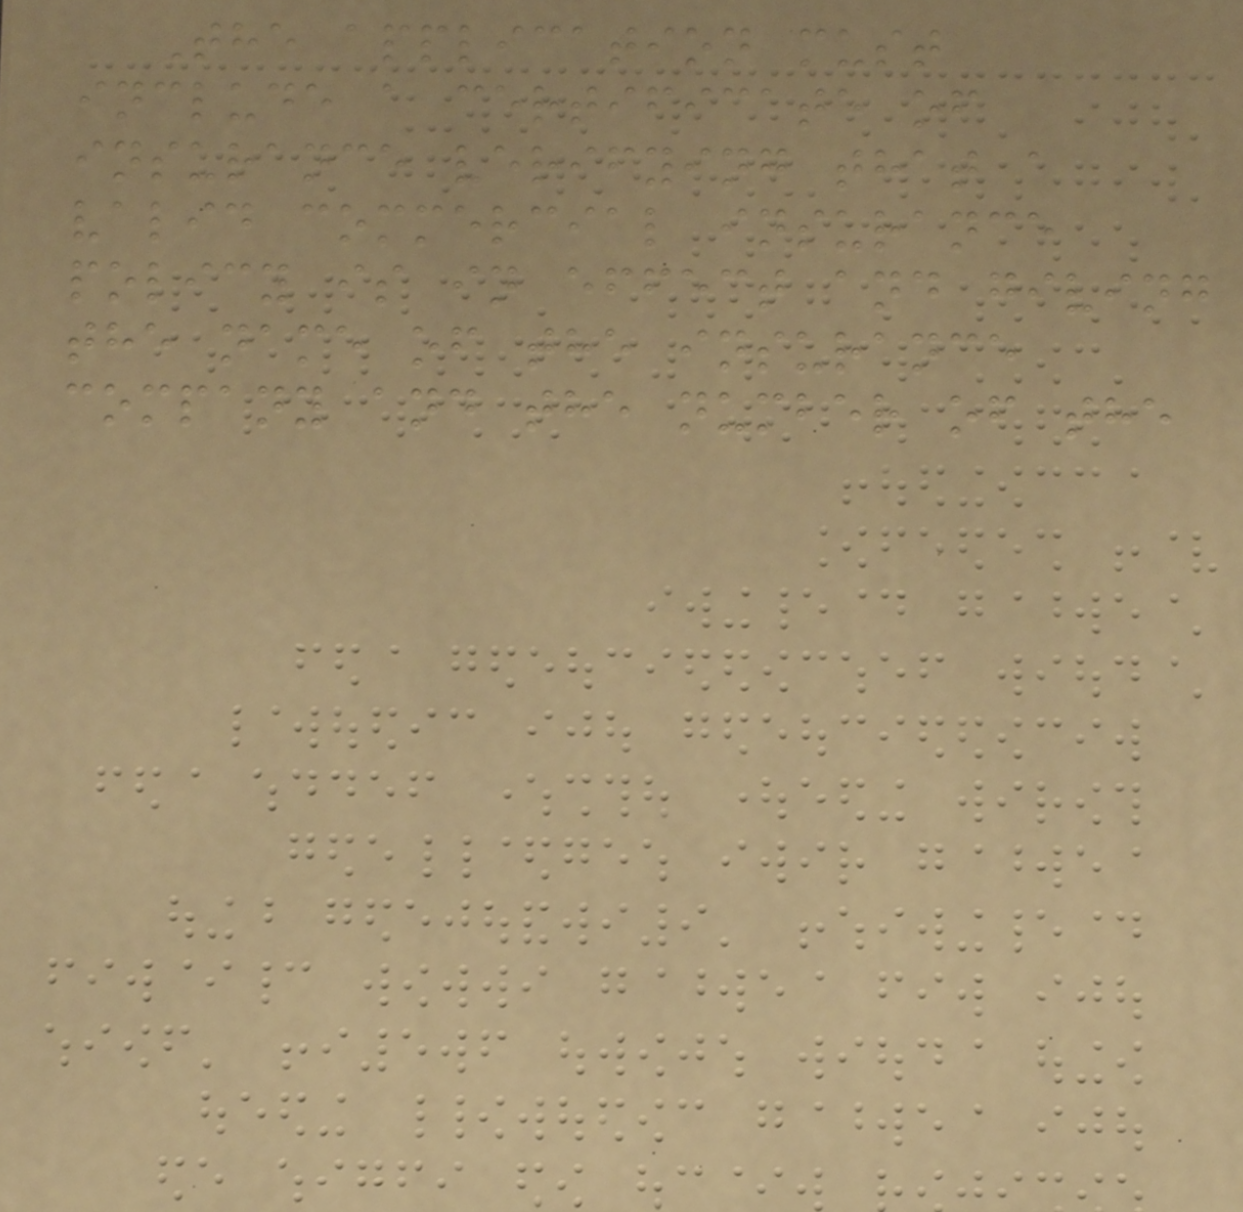The application must
include a certificate of
insurance verifying that a
valid commercial insurance
policy is in effect and giving
the name of the insurance
company and the number of the
